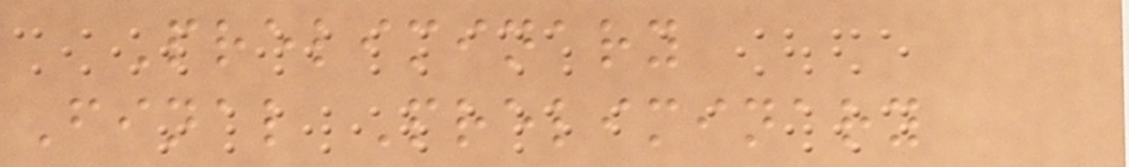Preliminary
Final Preliminary
